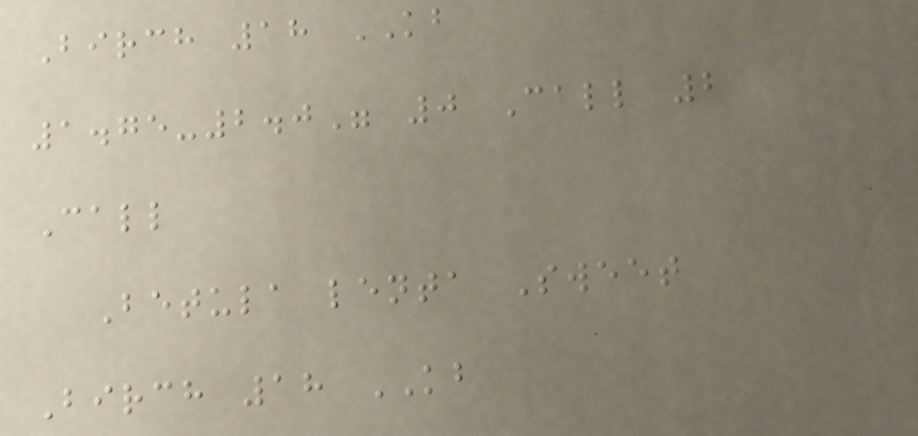Birch 18 KB
1.75-2.0" 0 Call 2
Call
Betula lenta Sweet
Birch 18 KB
